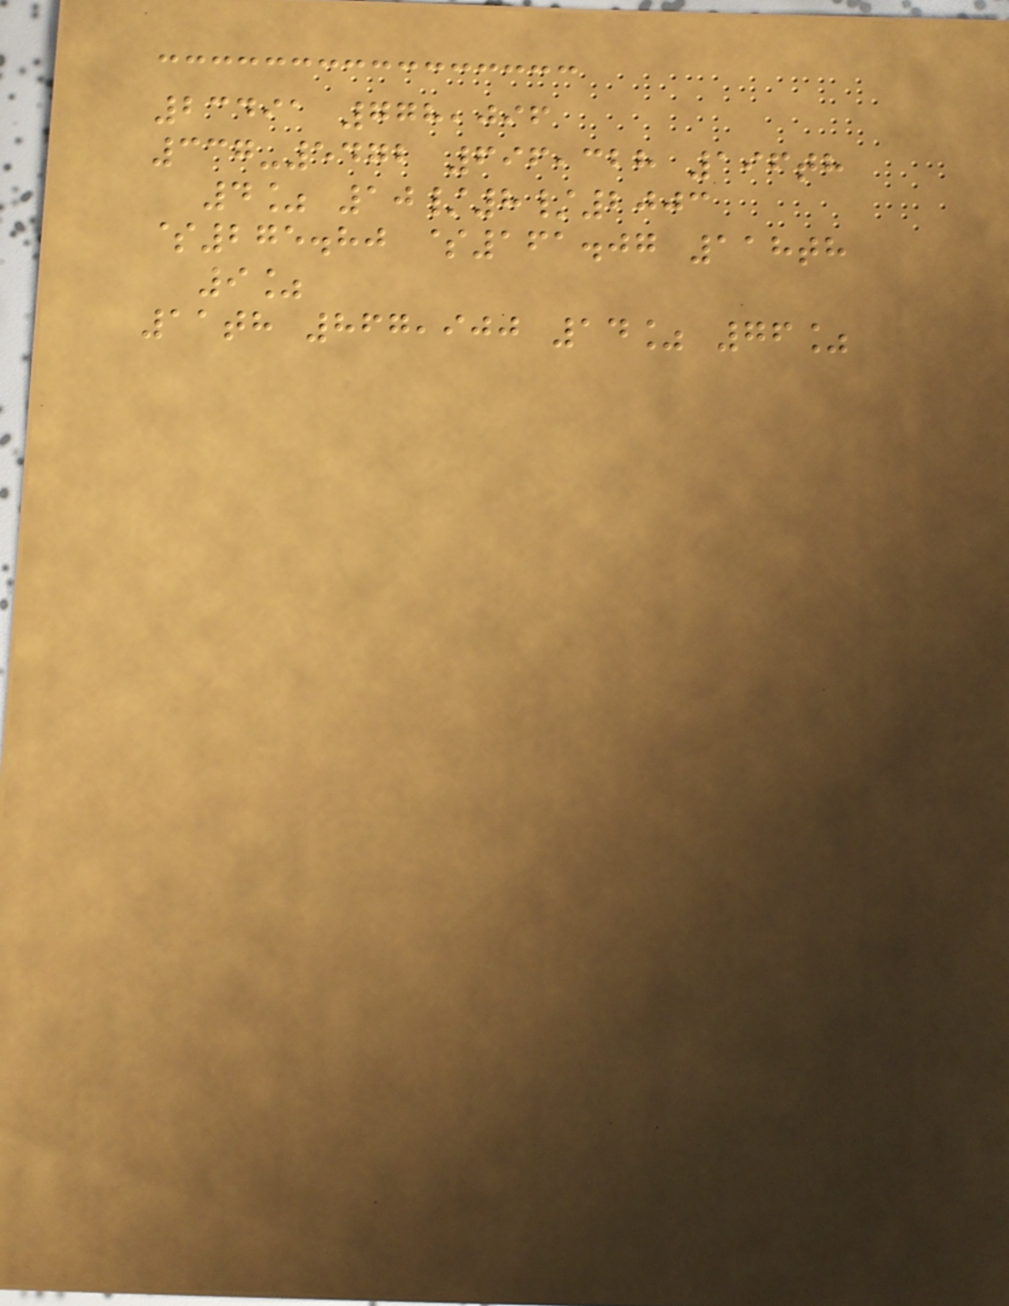23491 778,096
337-5472 696,328 196th
4% 10/8/2003
$275.80 $161.07 118th
9%
11th 867,900 14% 76%
